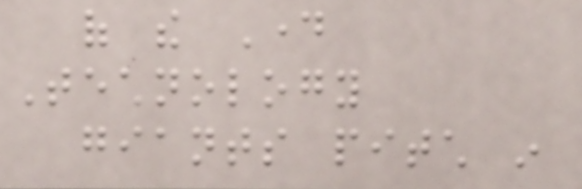of the Day
Technology
giants pitch in
